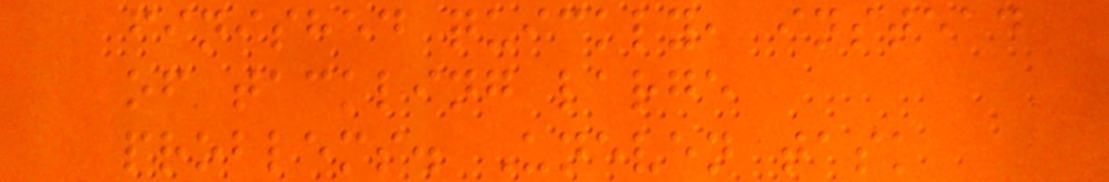finished quickly, instead
of tackling large
problems. Uneven task
